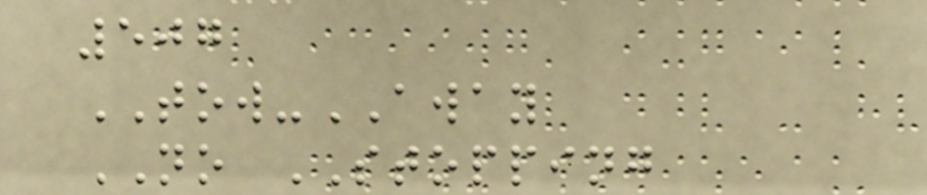507
TOW-AWAY
NO STOPPING
